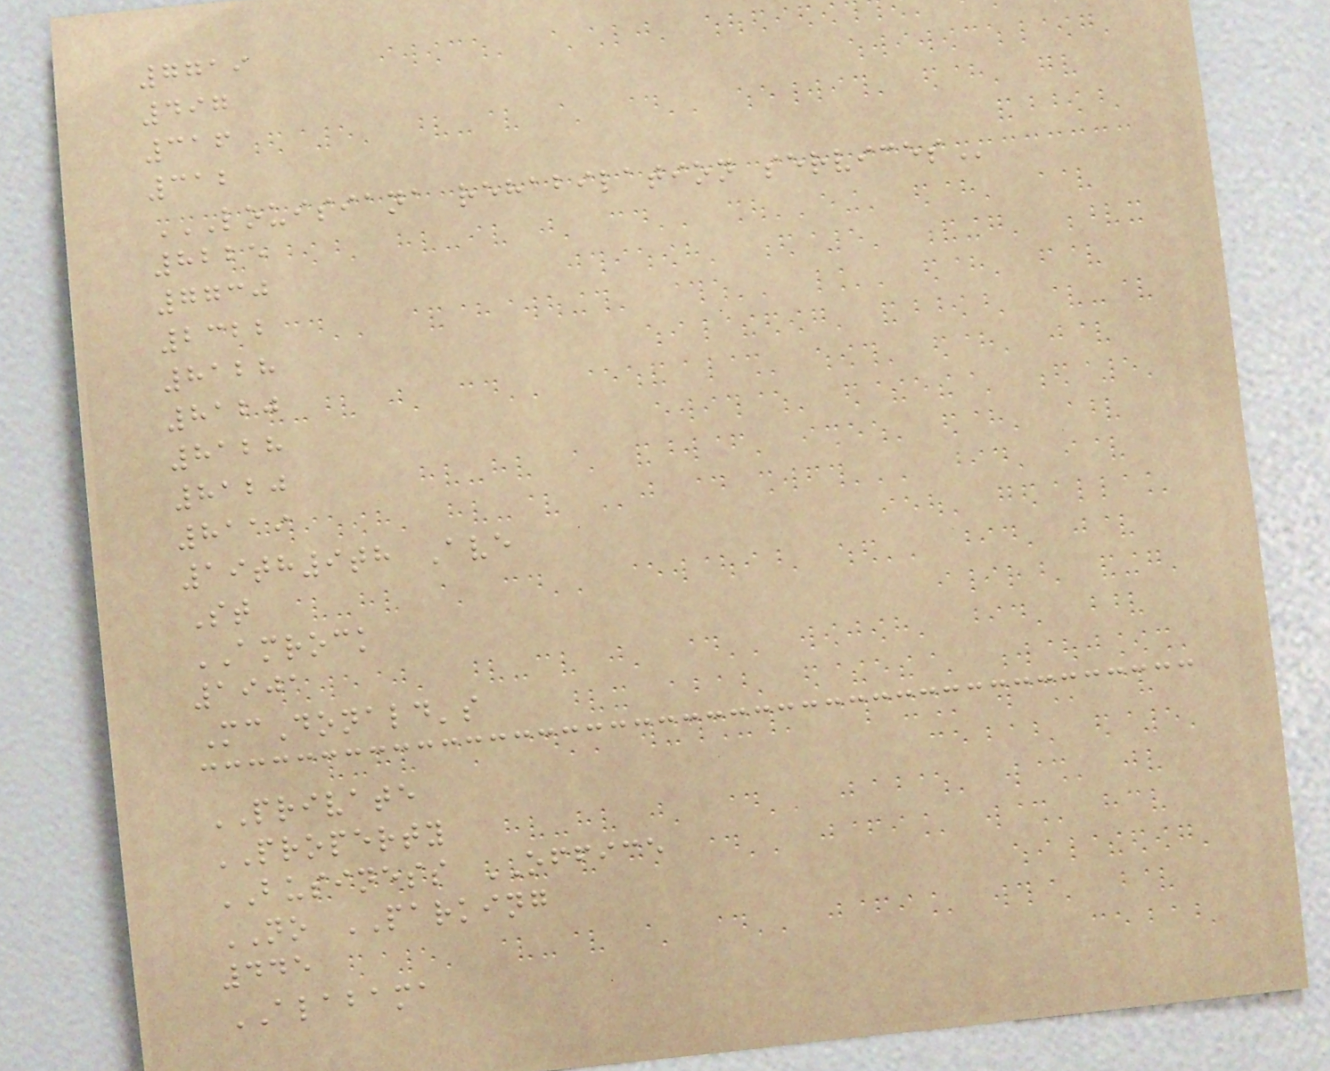7719
497
316
312
LOUISIANA REHABILATION SERVICES
8225
7730
2322
8128
8120
8128
8120
8119
19th9th Ave
St
AMROCK
1901
McDonald's
PRIVATE
PROPERTY
BUSINESS OFFICE
NO PARKING
445
ALABAMA
